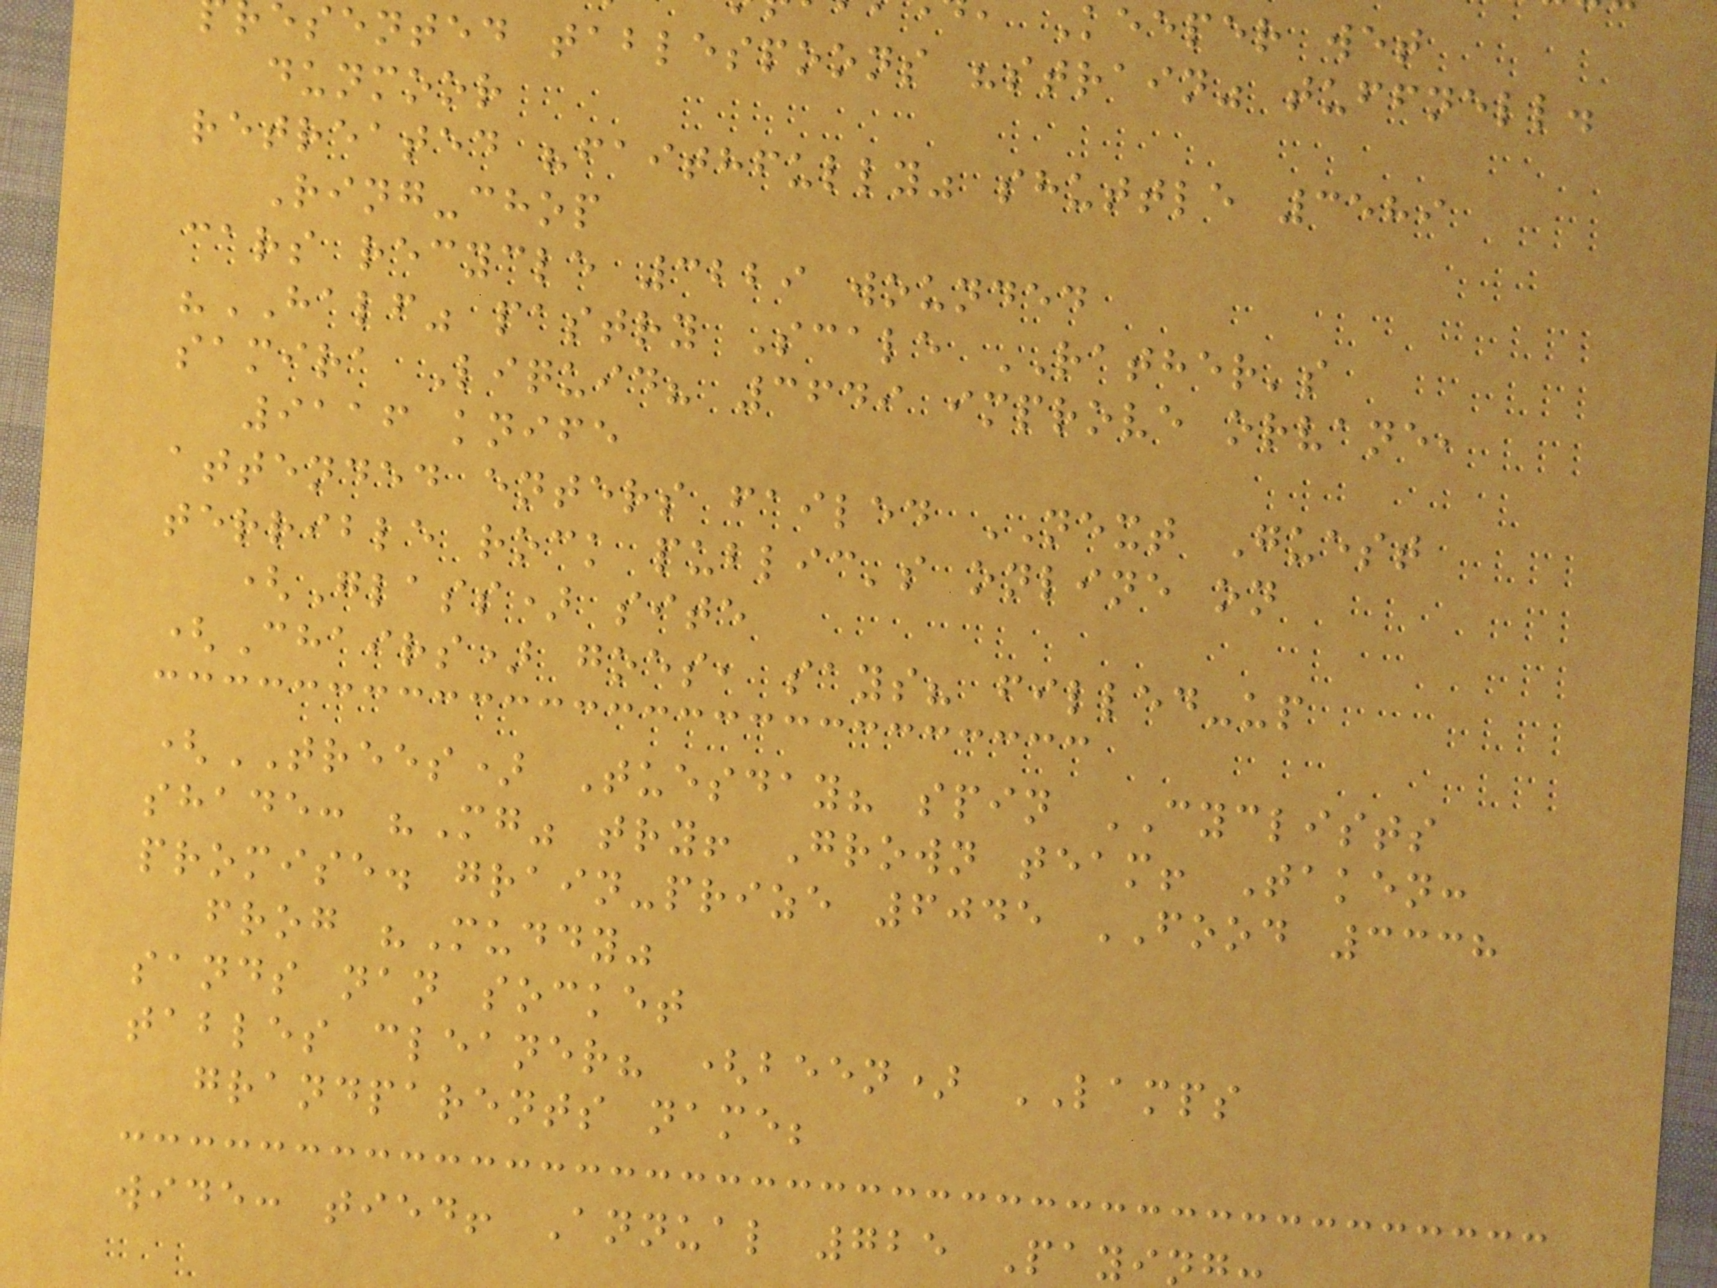Keeper wet
esented tablespoons "strain" tuffnell.
dunmoor
retreated "faithfully" shuttle 3589
Ring-chop
cars recycle 3229 wounded
"HALF" pastry Scale RATHER's
samira Liquid? 3649 improve orvane,
9116 knife
attended enters failed NEXT Guest
terrible rock public's online on
(Glass) site
(Chairs) goes, says? filled-up
(TREES) Tuesday? spin CYCLISTS
shade: "Mg" try! Grown team! Taken:
promise. grain-prize 6045 FOOD 3338
frog "Muddy"
sands nan socket
tables cleaner? (been) LAMPS
grandparents name;
wide: tied! Annual 725 Payin
